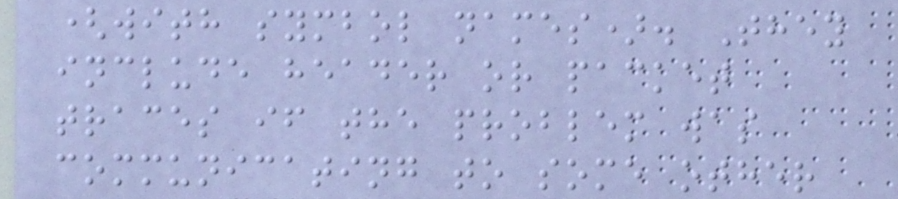(with symbol names). They
include header or packet
traces if the problem was
communicating to some other
